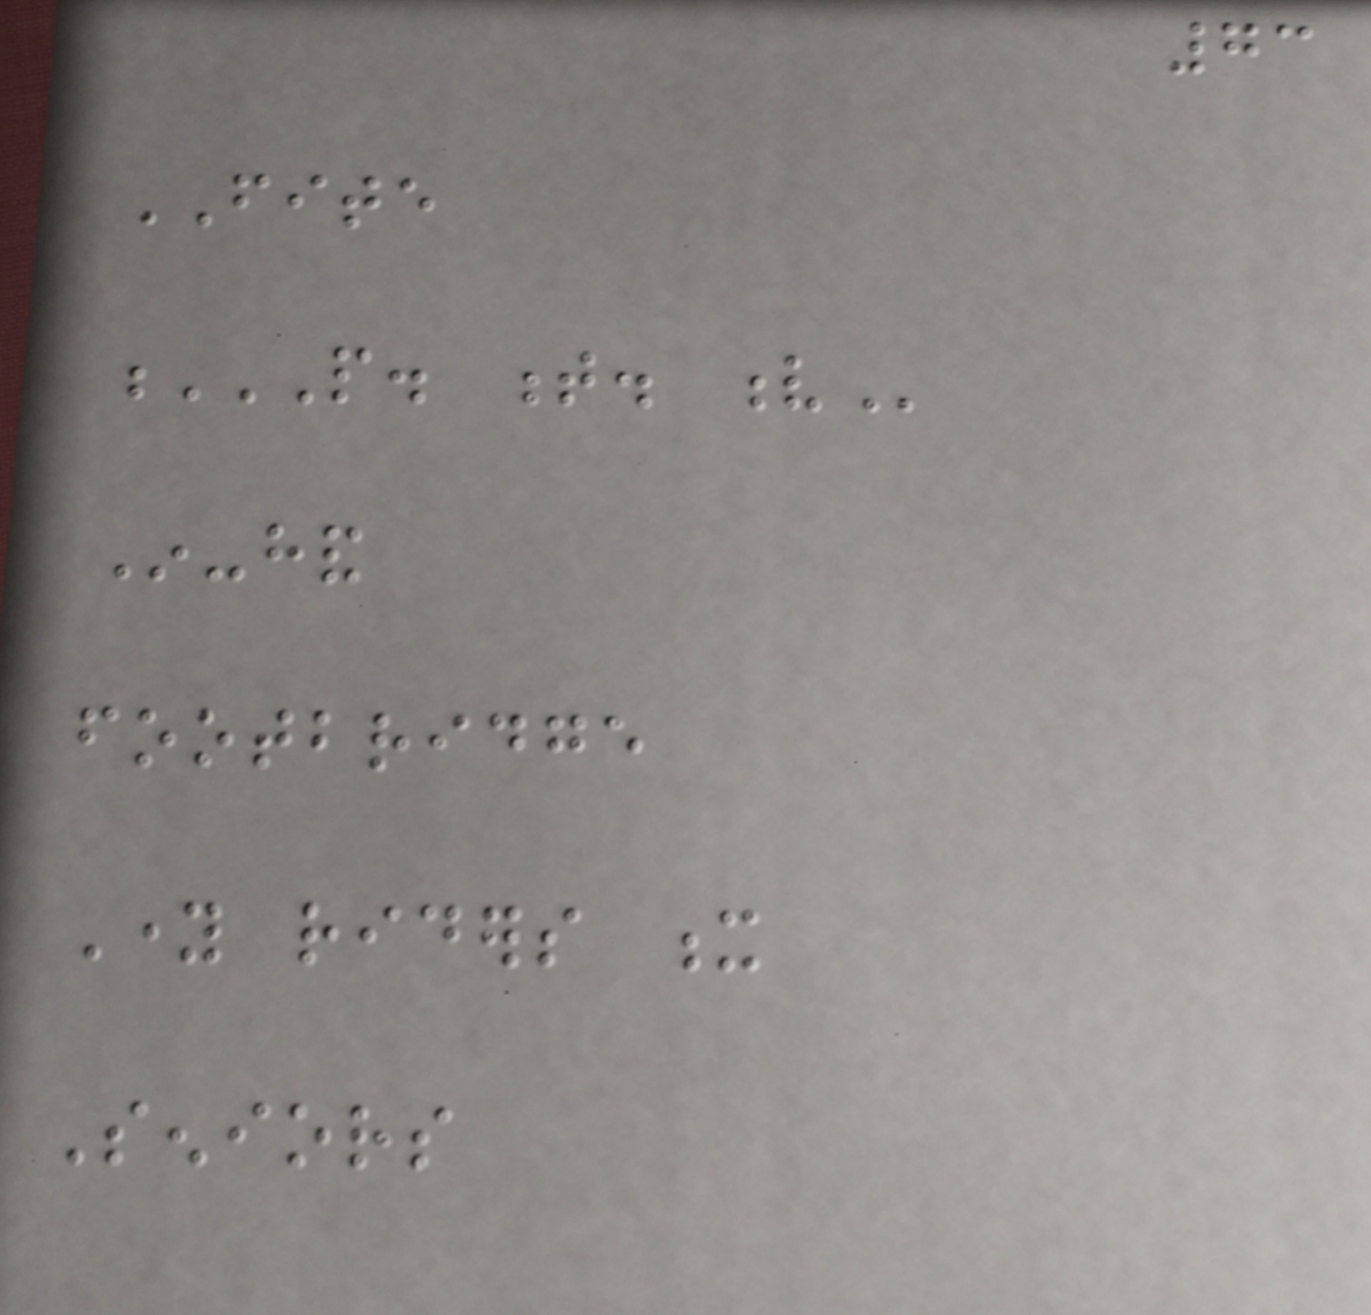73
FITE
P. T. V
In-hand
footbridge
Young riders x
Seniors
